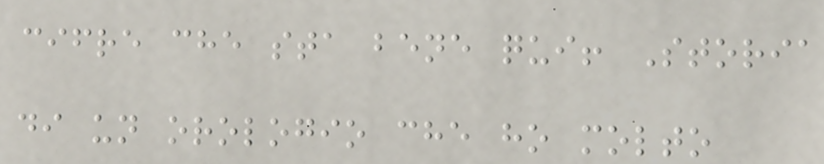cifre che sta bene qui! Storia
di un orologio che ho molto
